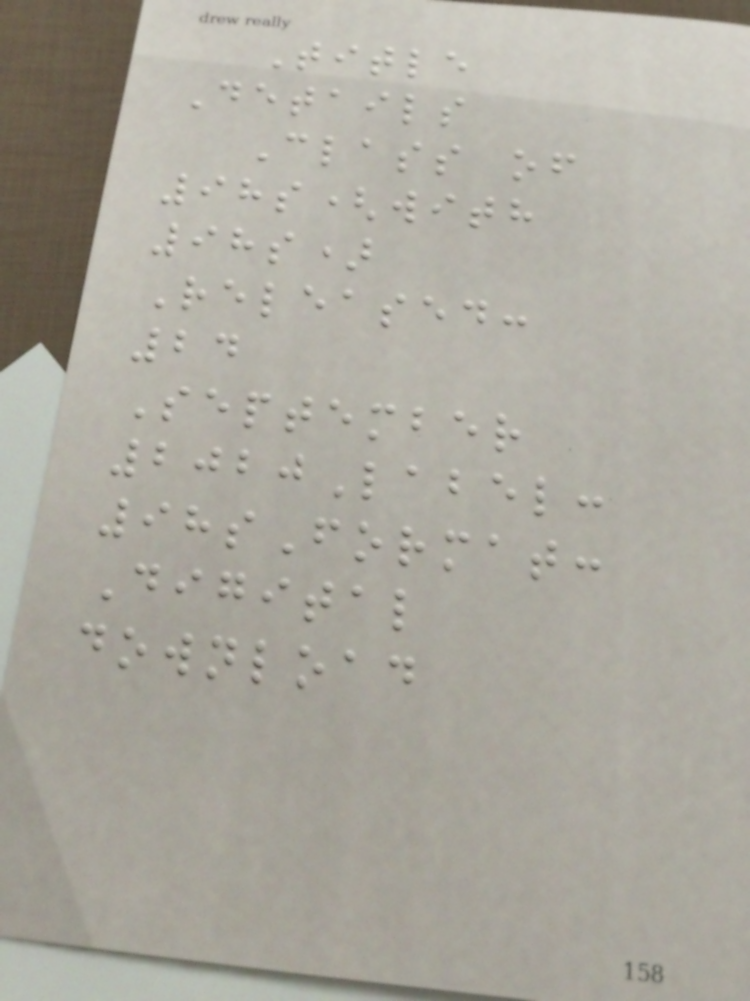Title
Details
Class of
98s(with
98s)
Released:
24
September
2020Label:
98sFormat:
Digital
download
